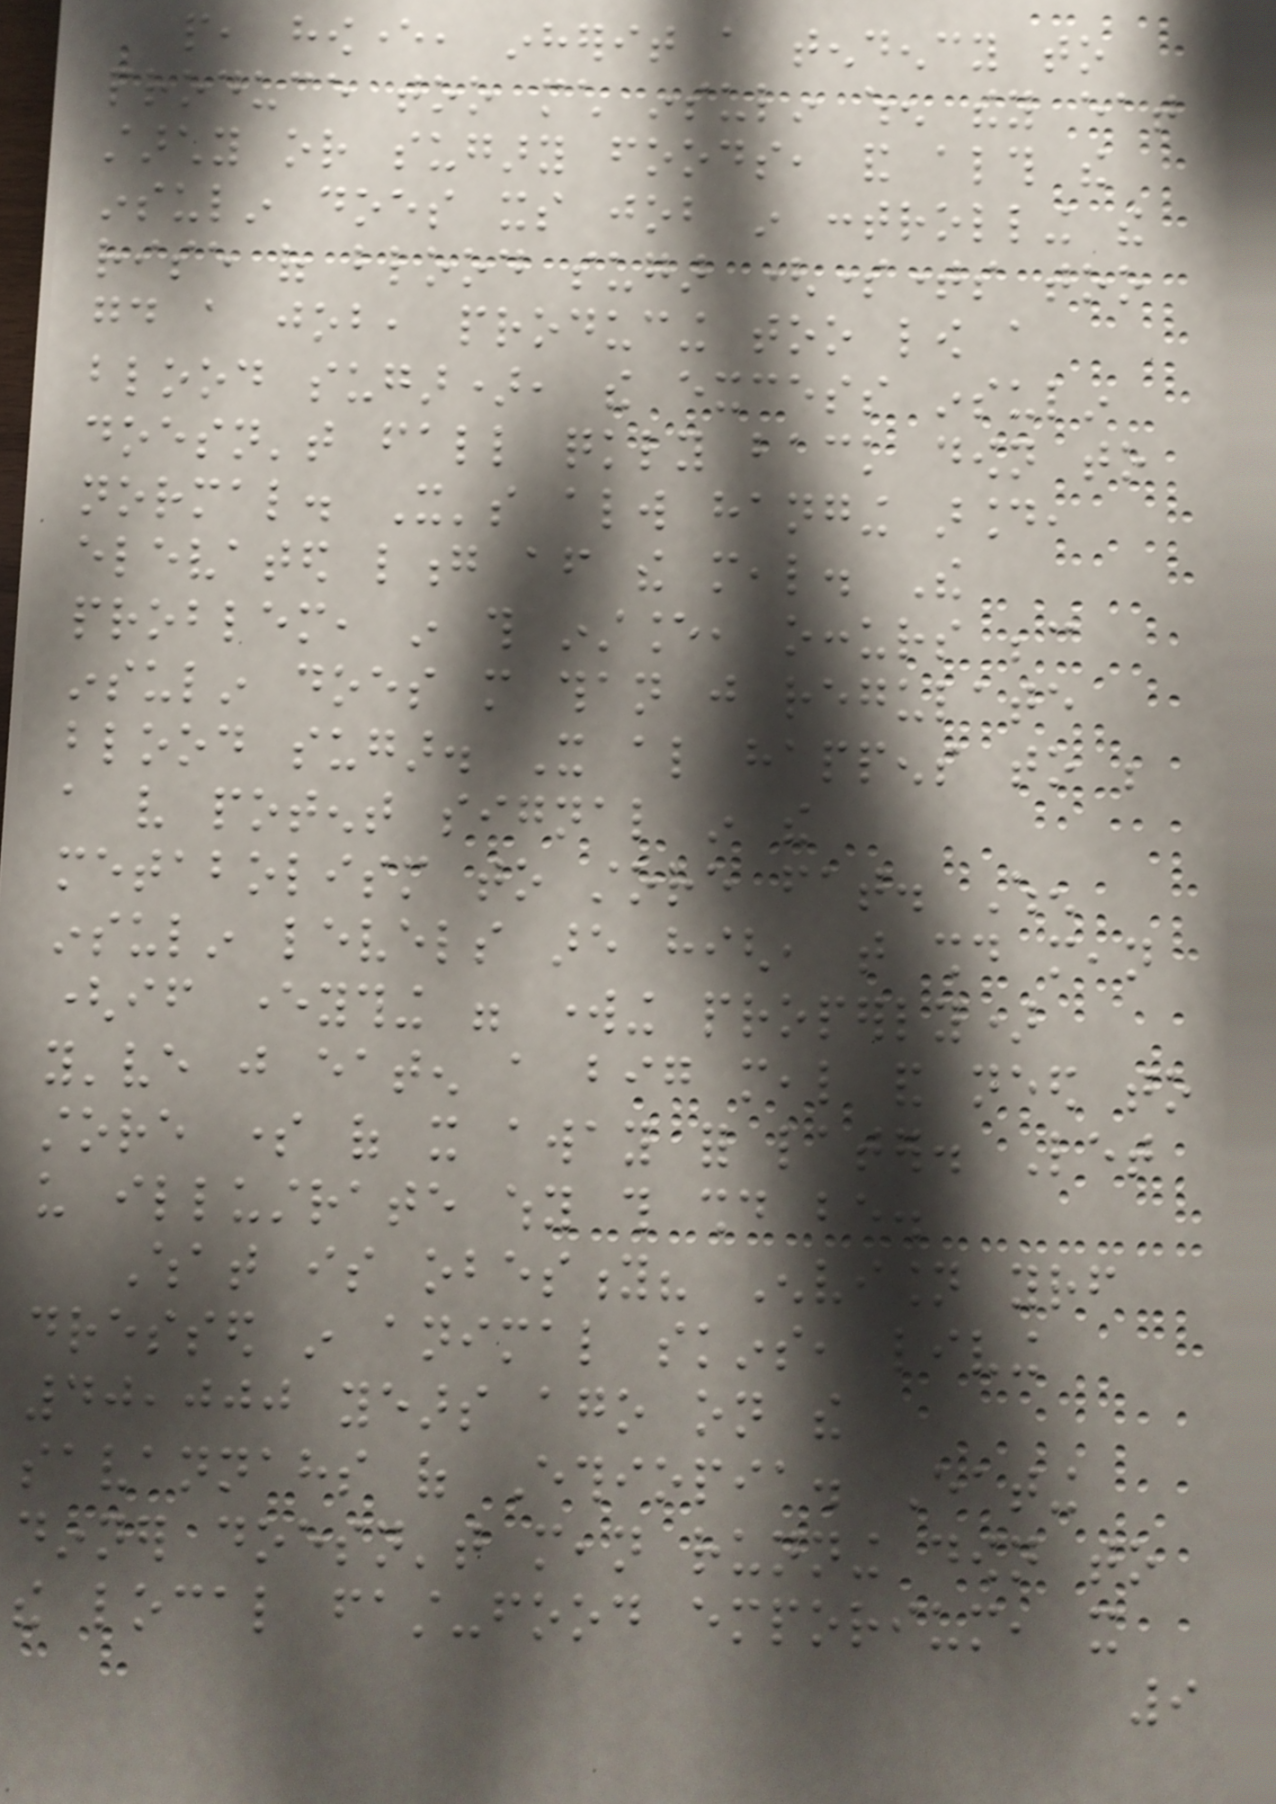people, however, inherit a tendency to
produce too much insulin when they eat
starchy or sugary foods, and although the
insulin does its job in controlling the
rise of blood sugar (sometimes too
good a job, producing too low a
blood sugar), the excess insulin
doesn't fall quickly back down to
normal. It's always hanging around,
elevated long after the meal. The
problem, in this instance, occurs because
insulin does more than just regulate
blood sugar. It also happens to be
a very potent signal in the
metabolism to store fat. When
insulin levels are high, that should mean
(if everything were working properly)
you've just eaten a big meal and need to
store some of it away for later. Let
us illustrate why this should be.
What is obesity? Envision yourself
dressed in animal skins, living
40,000 years ago on the
savannahs of Ethiopia. Eating
dinner doesn't mean running down to
the local fast-food emporium, it
9
